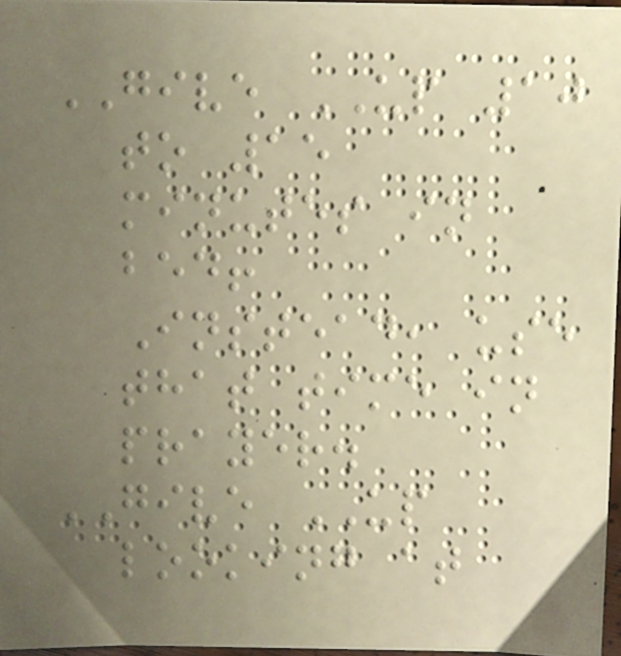GIVE UP 10
to 15
minutes in
bed!
Instead, use
that time in
prayer.
GIVE UP
looking at
